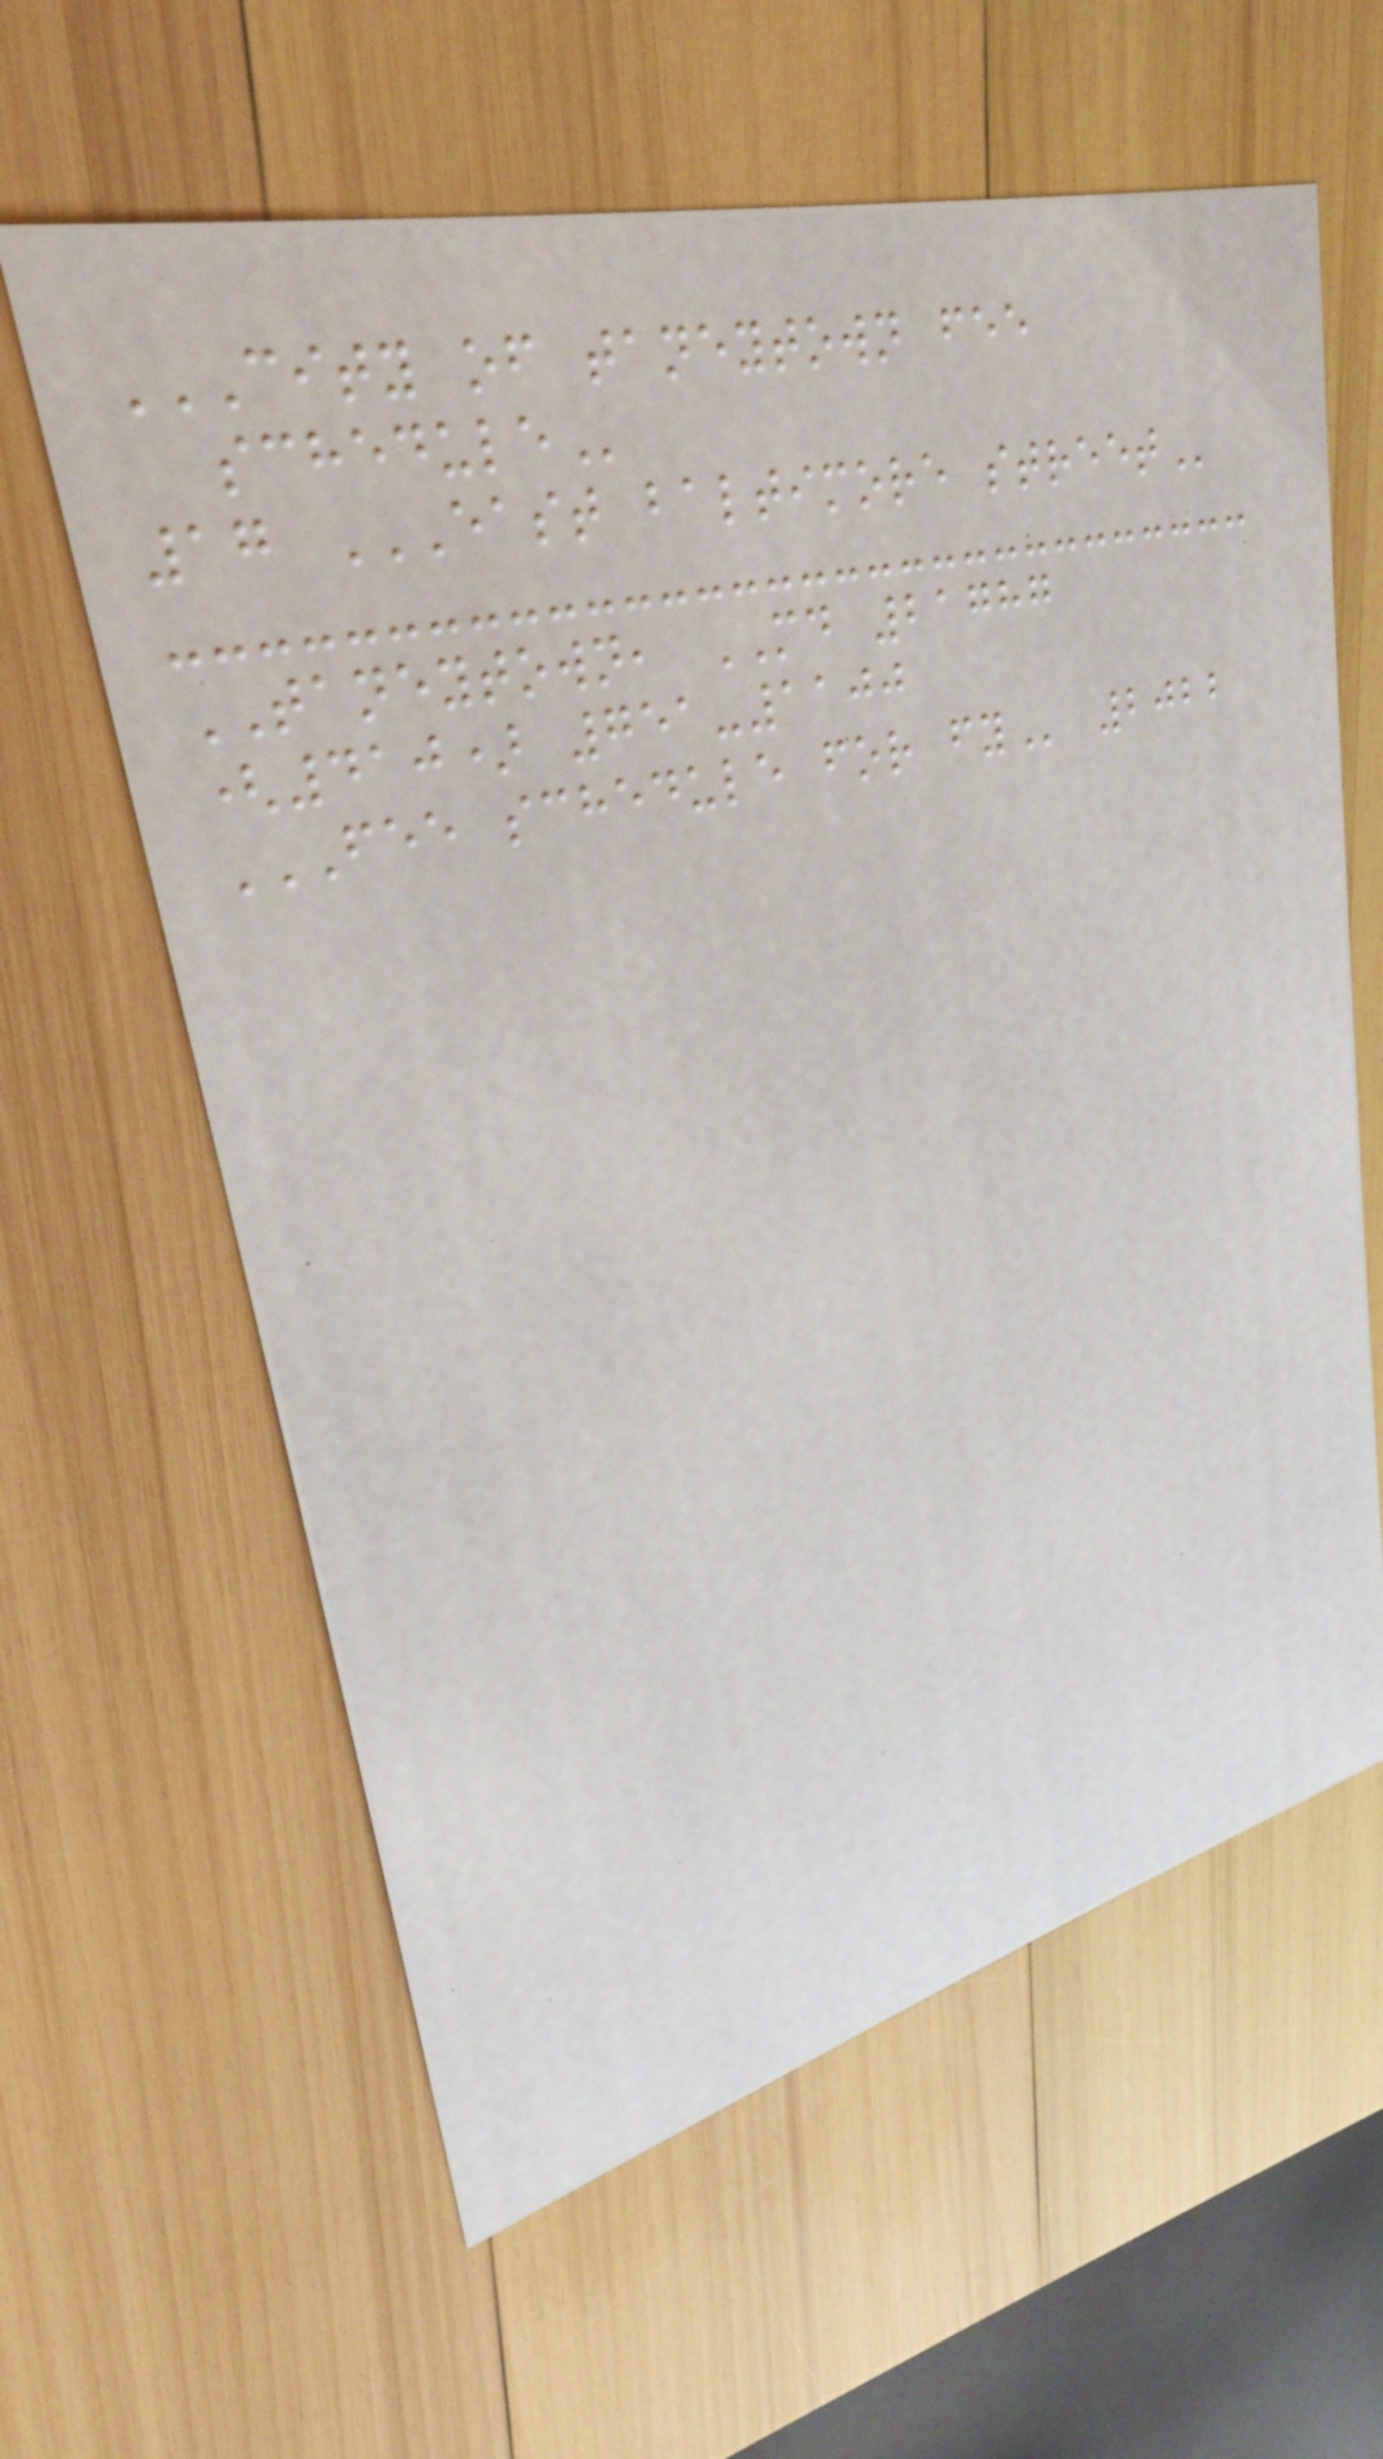CITY OF TANEYTOWN FEE
SCHEDULE
17 EAST BALTIMORE STREET
TANEYTOWN, MD 21787
(410) 751-1100
FEE SCHEDULE FOR FY 2022
